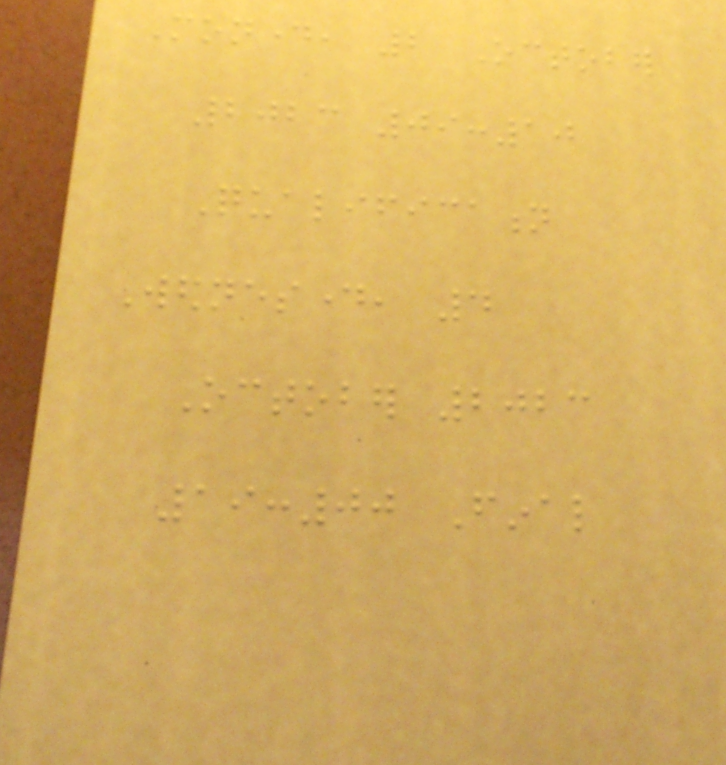Monday, 2 October
2023 09:10
Qualification
Wednesday, 4
October 2023
19:00 Final
